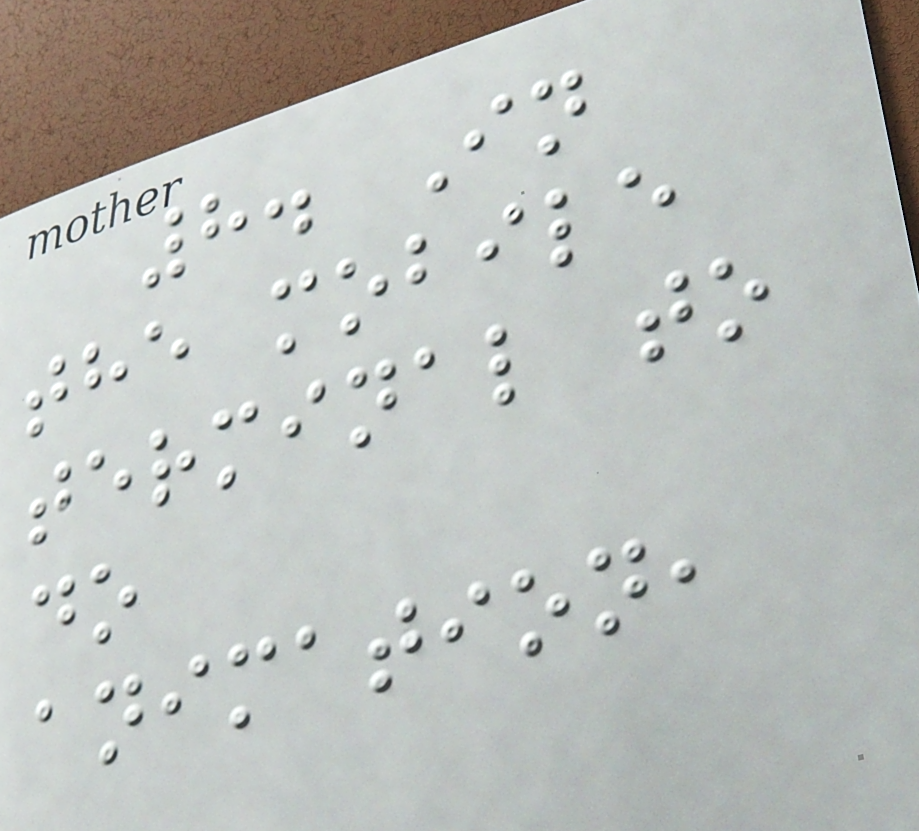8. In
the mobile
terminal to
do
animation,
